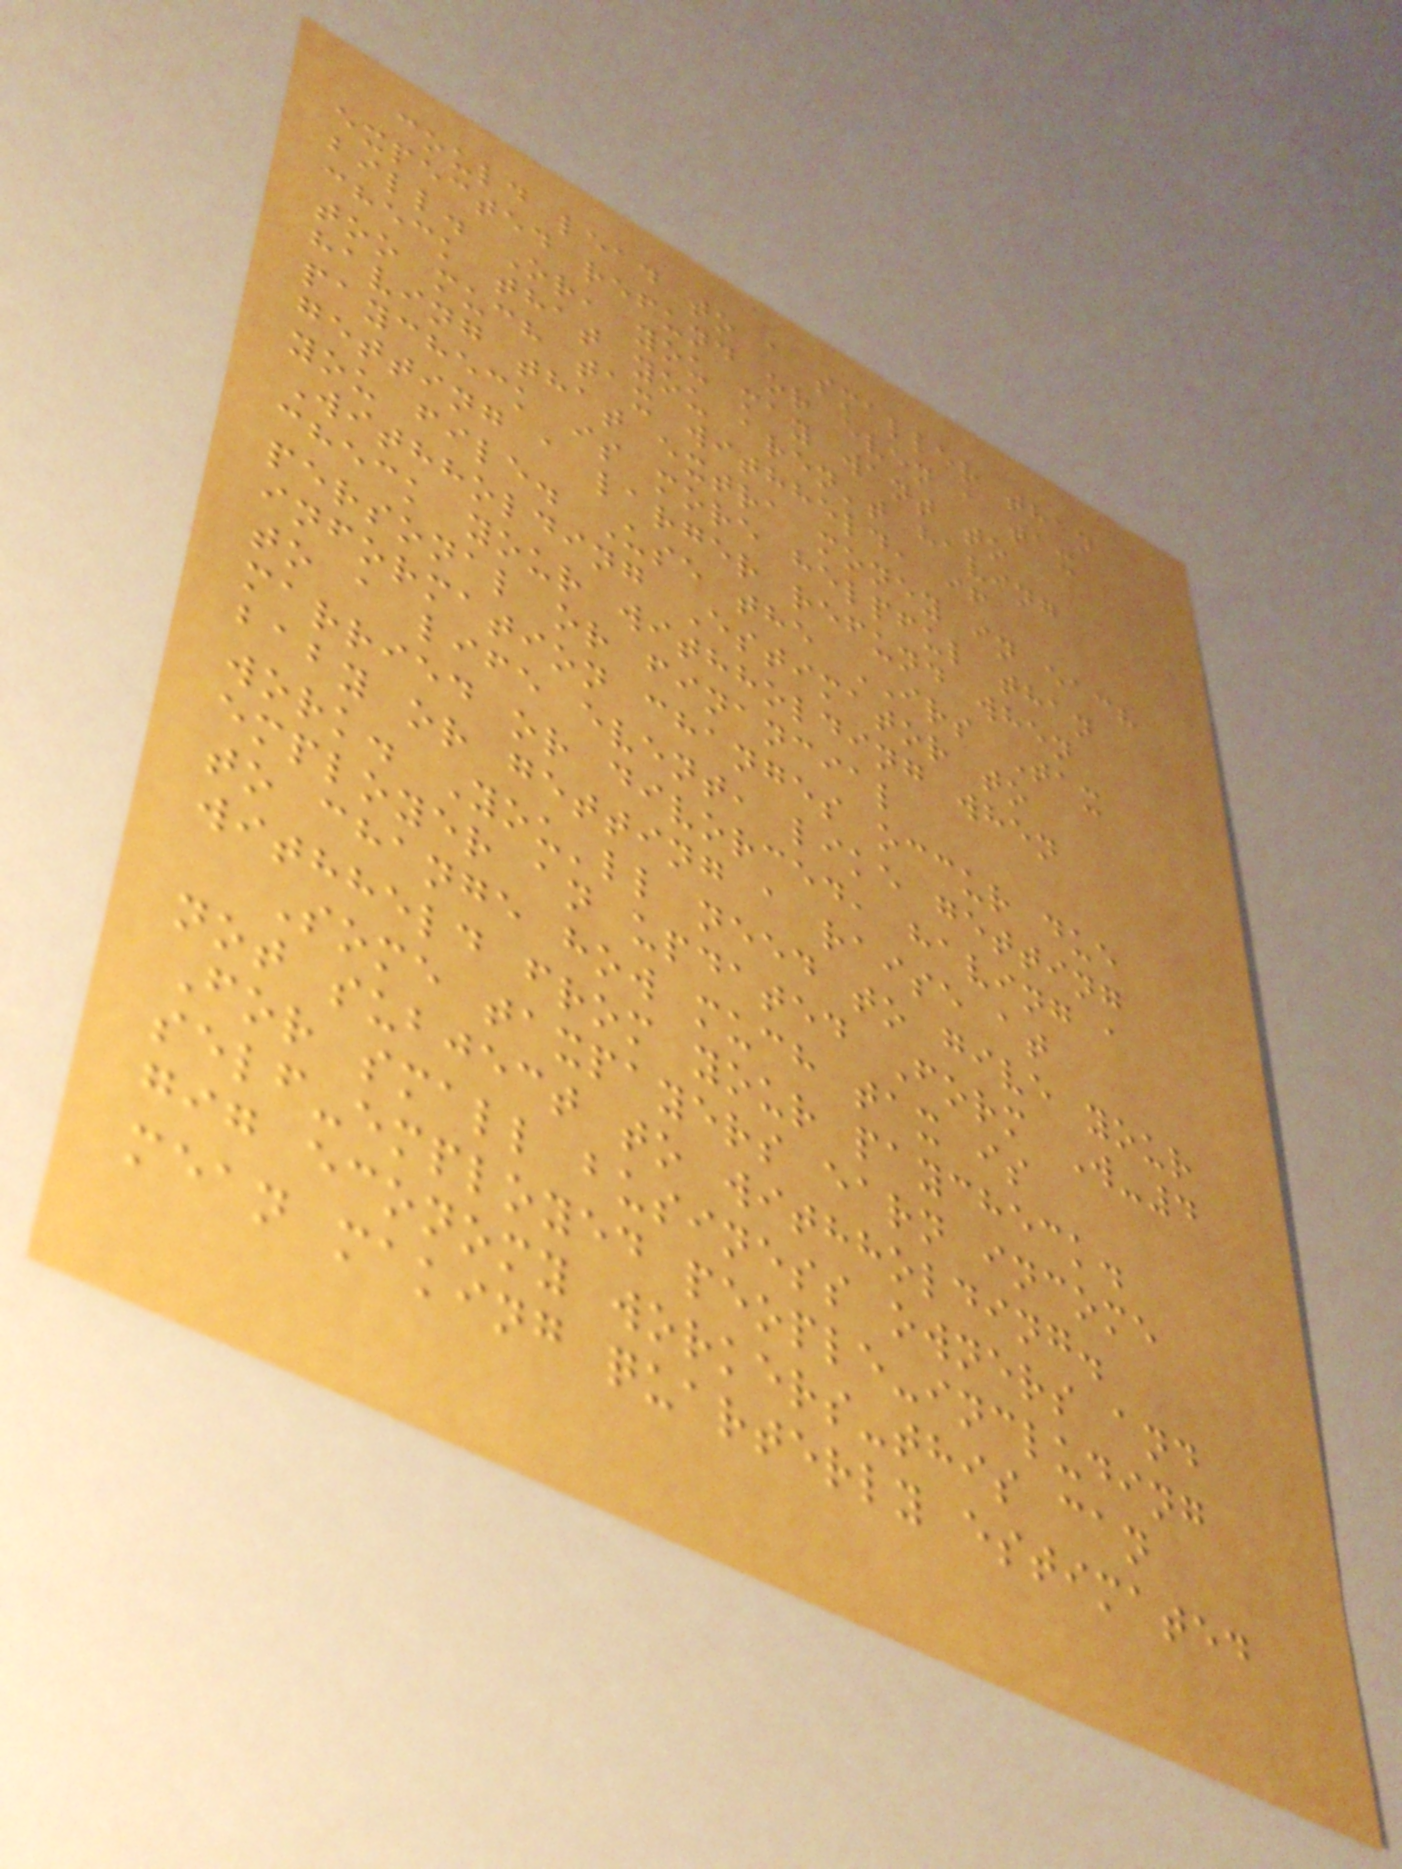could lead to a smaller than
expected refund or even a tax
bill. Or, you may want to
check that you aren't having
too much tax withheld, if
having that extra money in each
paycheck is more helpful than
getting a larger refund when
you file. Use the IRS Tax
Withholding Estimator to
check your withholding when
personal or financial
information changes occur due
to a life event, like getting
married or divorced, having a
baby or getting a raise at
work. You'll need to give your
employer an updated Form W-4
to change how much tax is
withheld from your paycheck.
Some taxpayers earn income
not subject to withholding.
For small business owners and
self-employed people-including
gig economy workers-this can
mean making quarterly estimated
